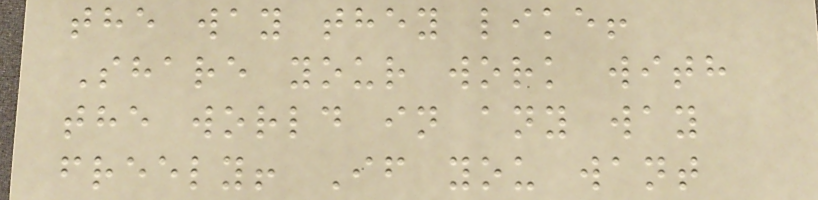the way they like!
Share your work with
the world in any way
freely! If you want
